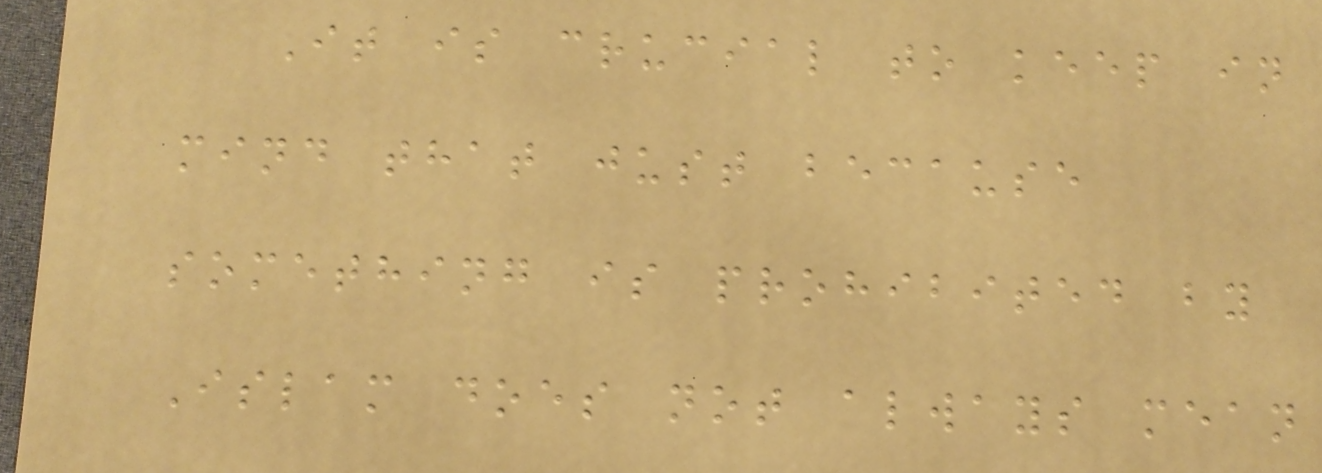It is crucial to keep in
mind that just because
something is prohibited by
Islam does not always mean
